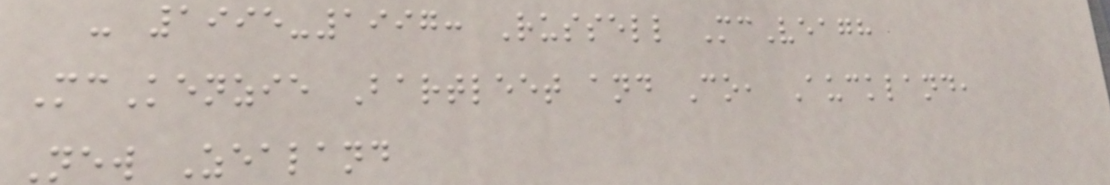- 1995-1997: Russell McVeagh
McKenzie Bartleet and Co, Auckland,
New Zealand
